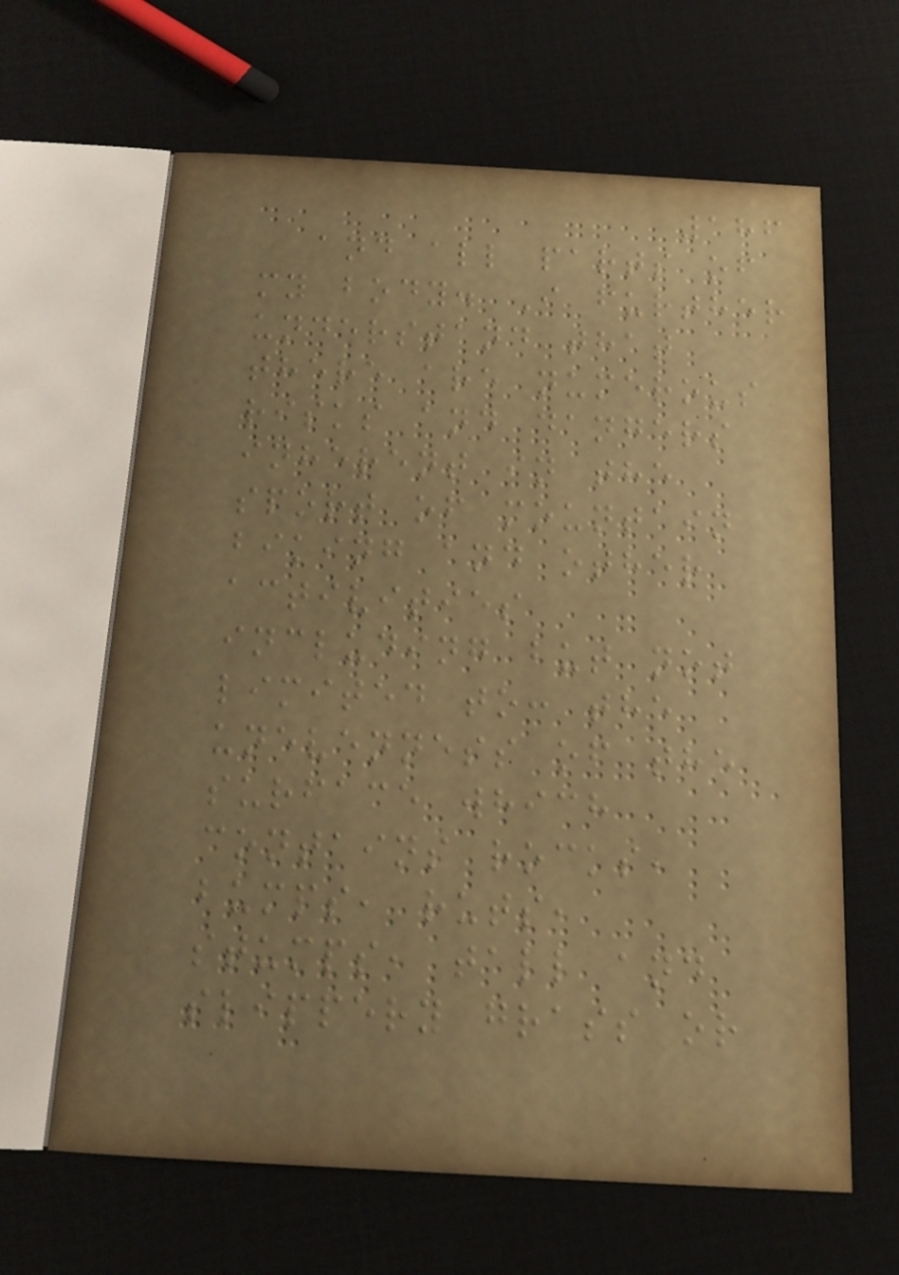186
and all parts of
my body. I further
understand that
there are numerous
risks and dangers
inherent in the
sport of mountain
biking and other
activities
including but not
limited to: the
unevenness of the
surface which
contains rocks,
bumps, ruts,
stumps, tall and
slippery grass or
